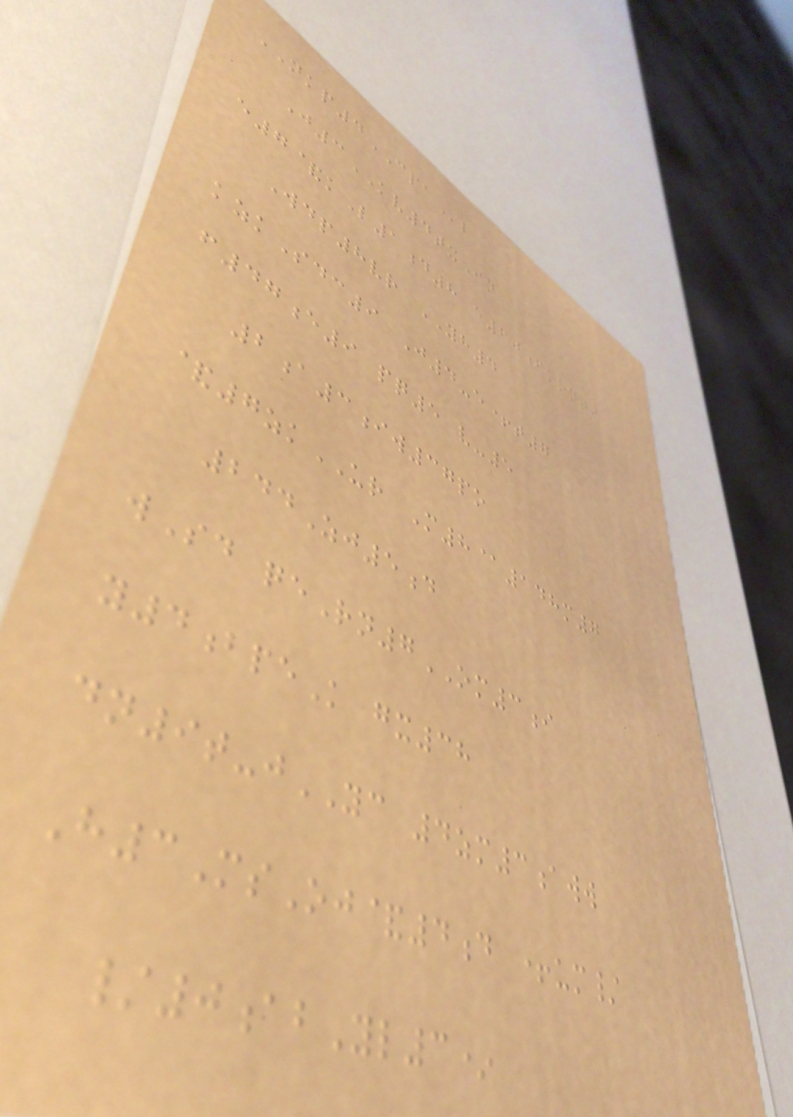NKP4CPAl
J3KV4txIn
e7&kL1d8 e60fkonti
Wdp8vr YH4
kzkSdc9 J4-e+t7
f47e9 pq5 v-5
2a3iw37po
&7zkUR M8@148m7
244Zj5d
wSd qeRn7OM3i
y4bpeK gx38
dn9t-jYC 4zm3aww
H3MsOj&4d +um/
/0abYl3*
